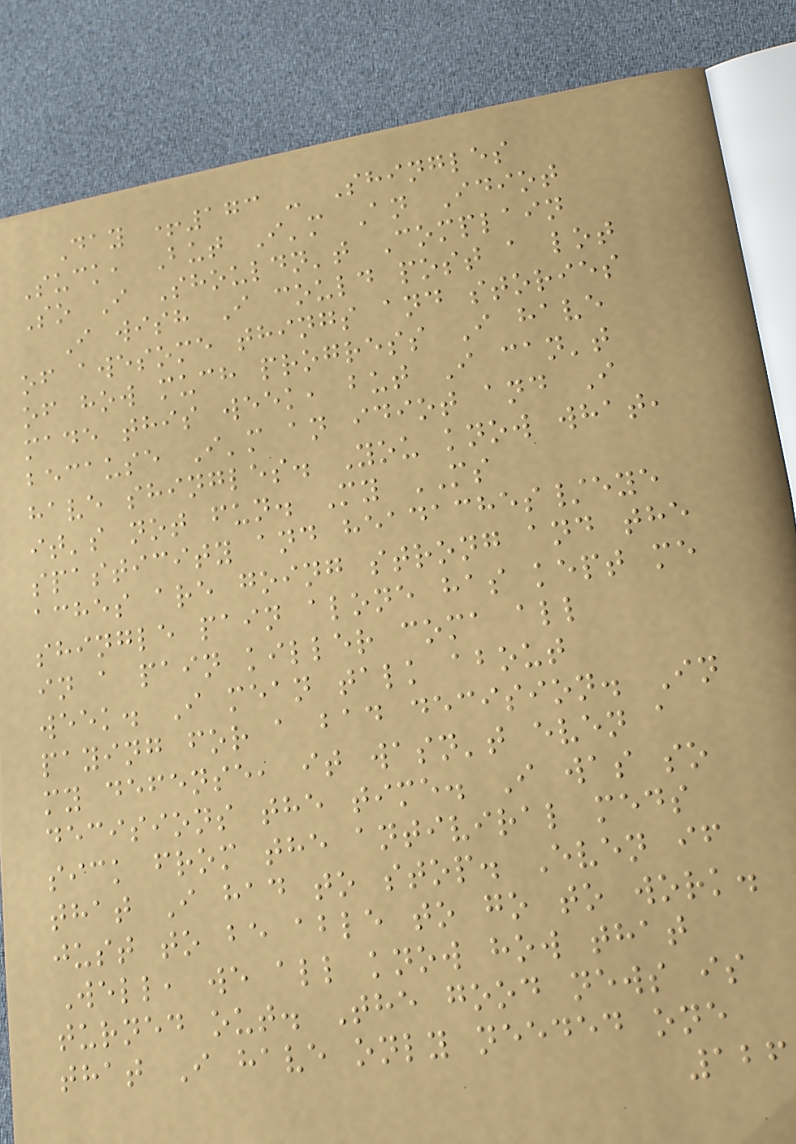Day +173 - Shingles
Suck, But I'm An Idiot
So I Shouldn't Complain
I wish I could post a lot
of awesome things and stories
of how much progress I have
made this week, but I can't
because I'm an idiot and I
have shingles. You know what,
it's not fun. My MS
spasticity and headaches/eye
aches are going strong and the
shingle pain alone has kept me
in a pain killer coma all
week. I mean talk about
paying for a bad decision. In
my defense, it wasn't even a
decisions the time. I was so
sick from the antiviral meds
that I had to stop. Even if
just to be able to go to work.
Well, we all know how that
turned out. The good news is
that I have only needed one
126
